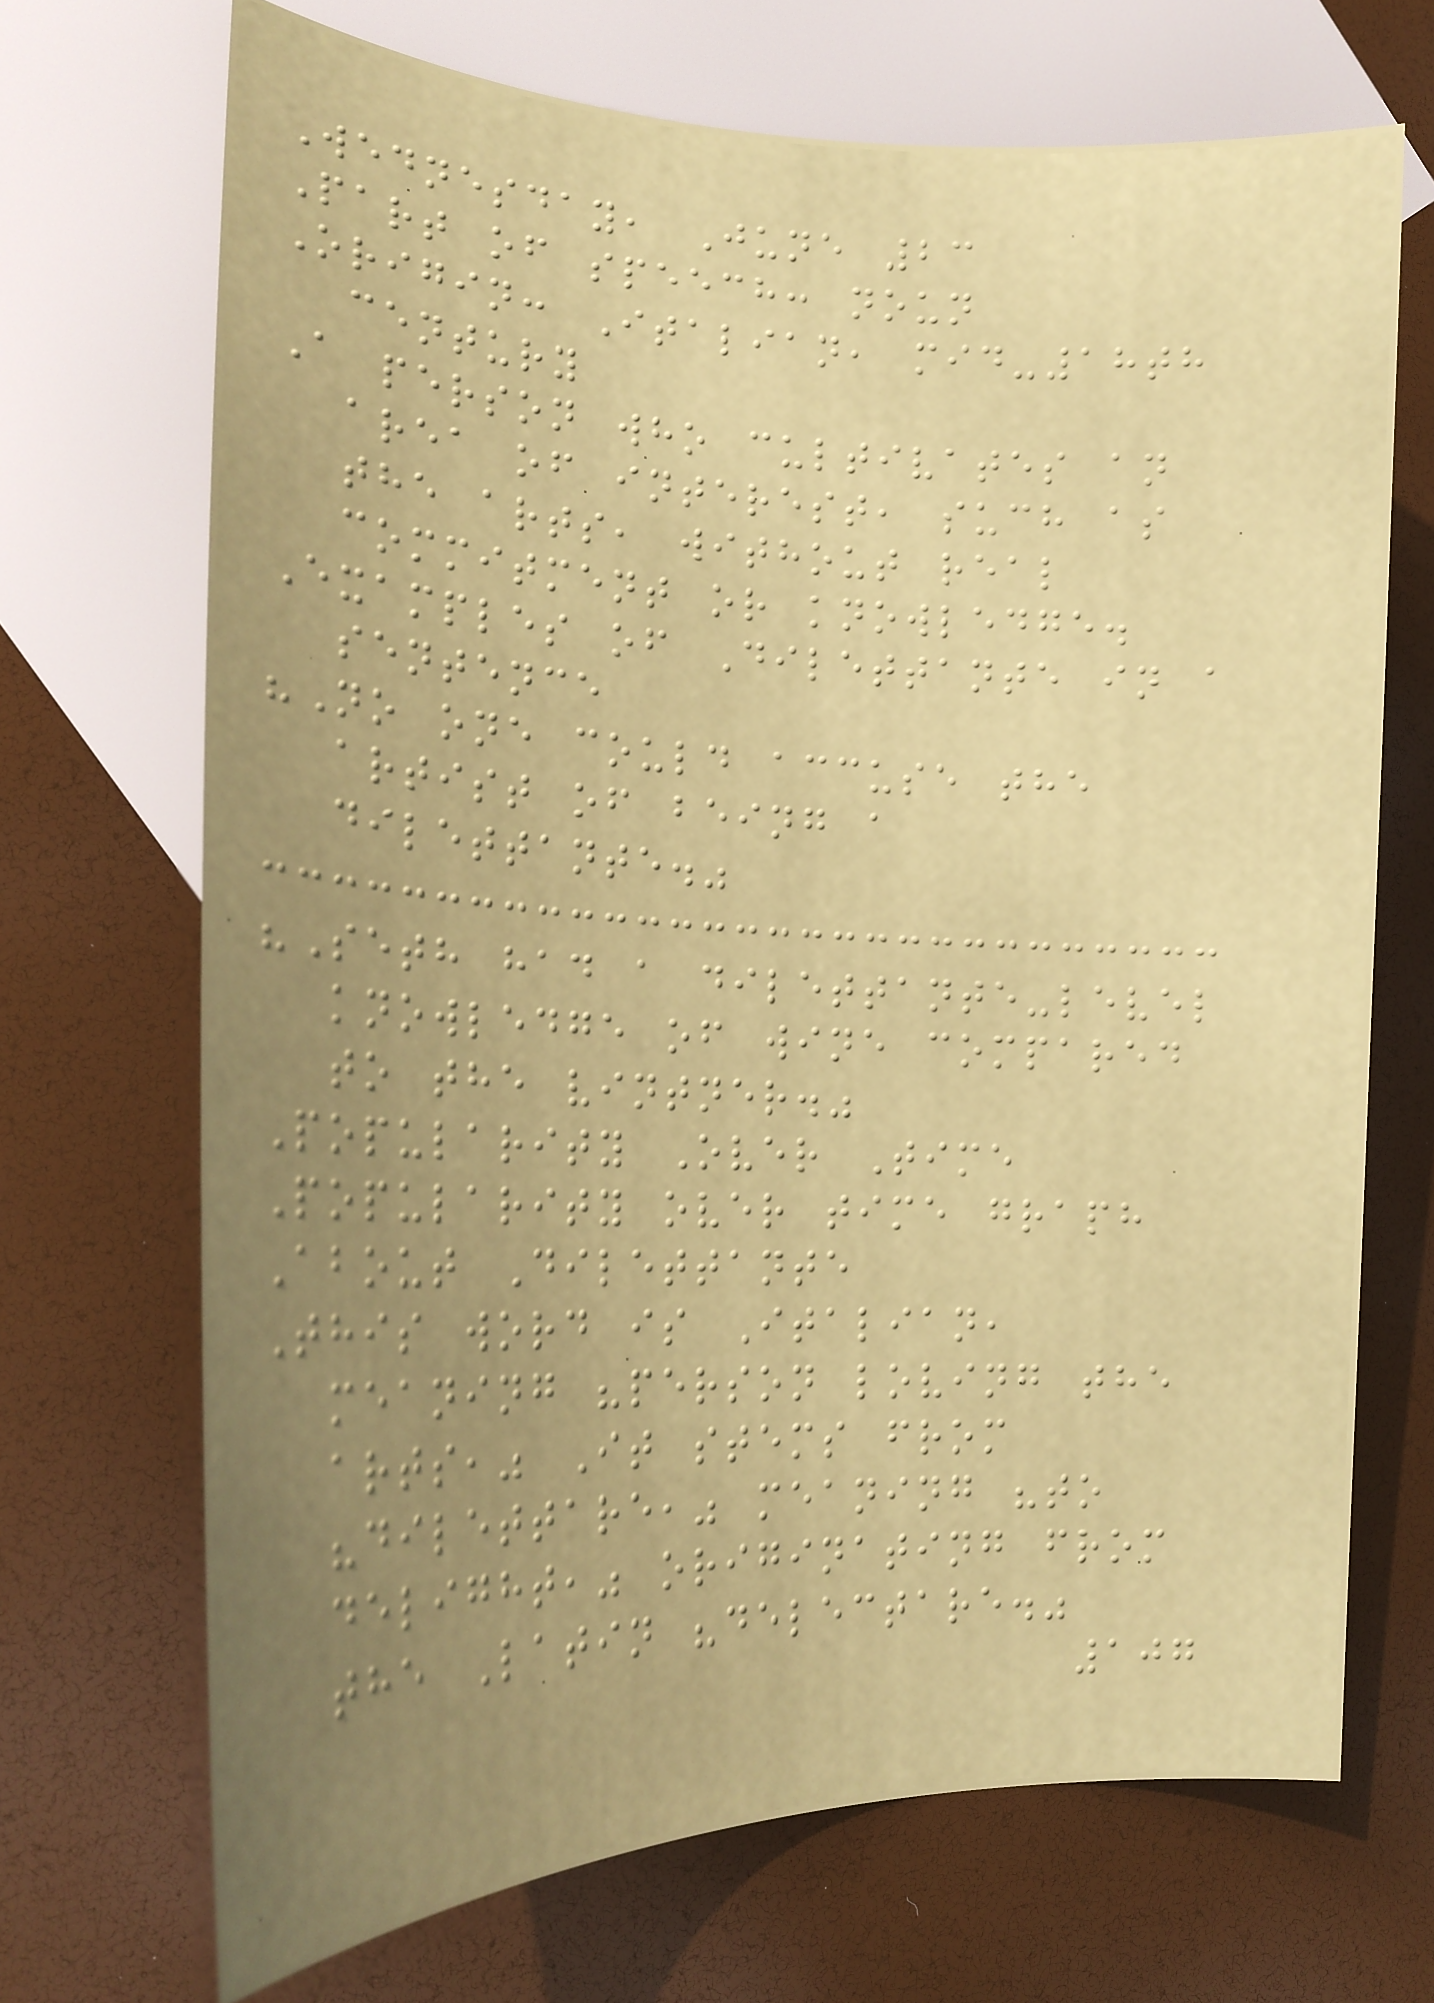Wednesday, June 23
Part of speech: noun
Origin: Italian, mid-18th
century
A person who cultivates an
area of interest, such as
the arts, without real
commitment or knowledge.
Examples of Dilettante in a
sentence
"No one could accuse the
artist of being a
dilettante."
"Seth had a dilettante-level
knowledge of wine compared
to the vintner."
Popularity Over Time
Popularity over time graph
About Dilettante
This word is Italian,
meaning "person loving the
arts," It stems from
"dilettare," meaning "to
delight," originating from
the Latin "delectare."
107
